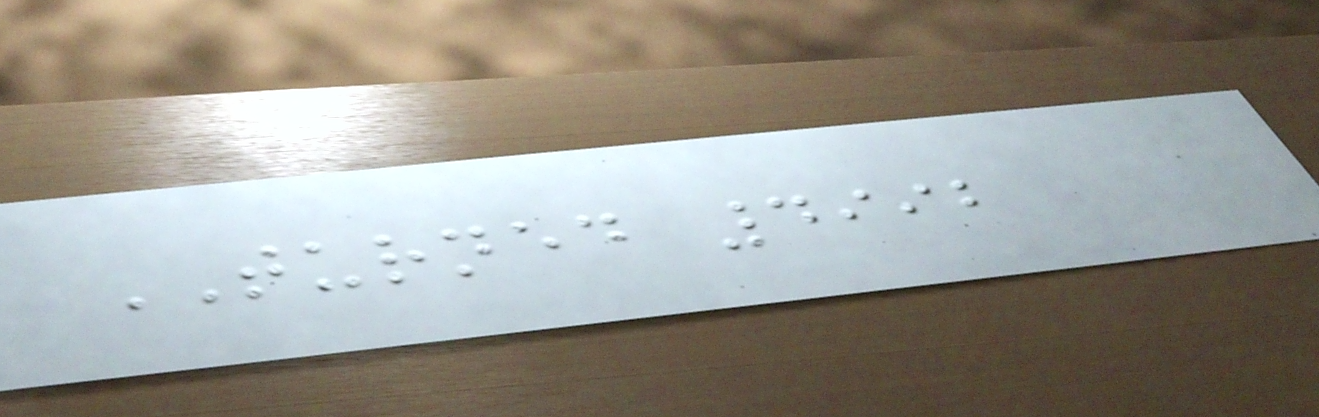TURNED 4992
